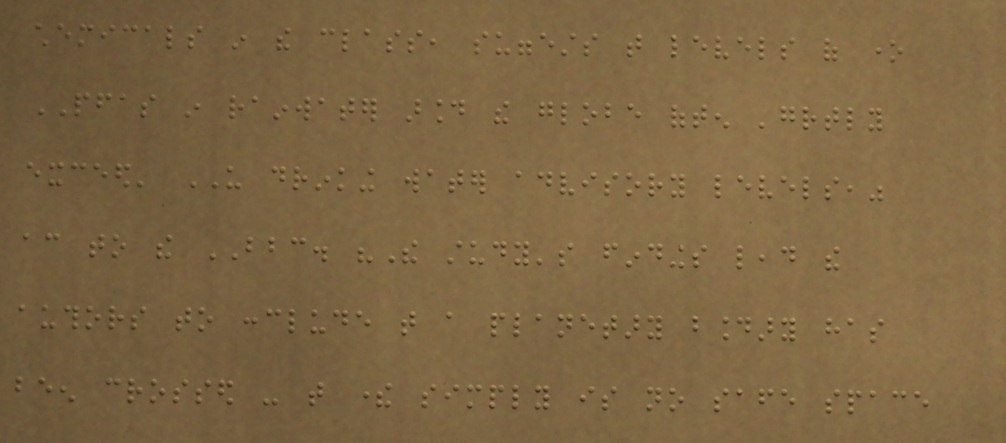chemicals in the class, suggests that levels of one
PFAS in rainwater around the globe often 'greatly
exceed' US drinking water advisory levels,"
according to the BBC. "The study's findings lead the
authors to conclude that a planetary boundary has
been crossed - that there simply is no safe space
